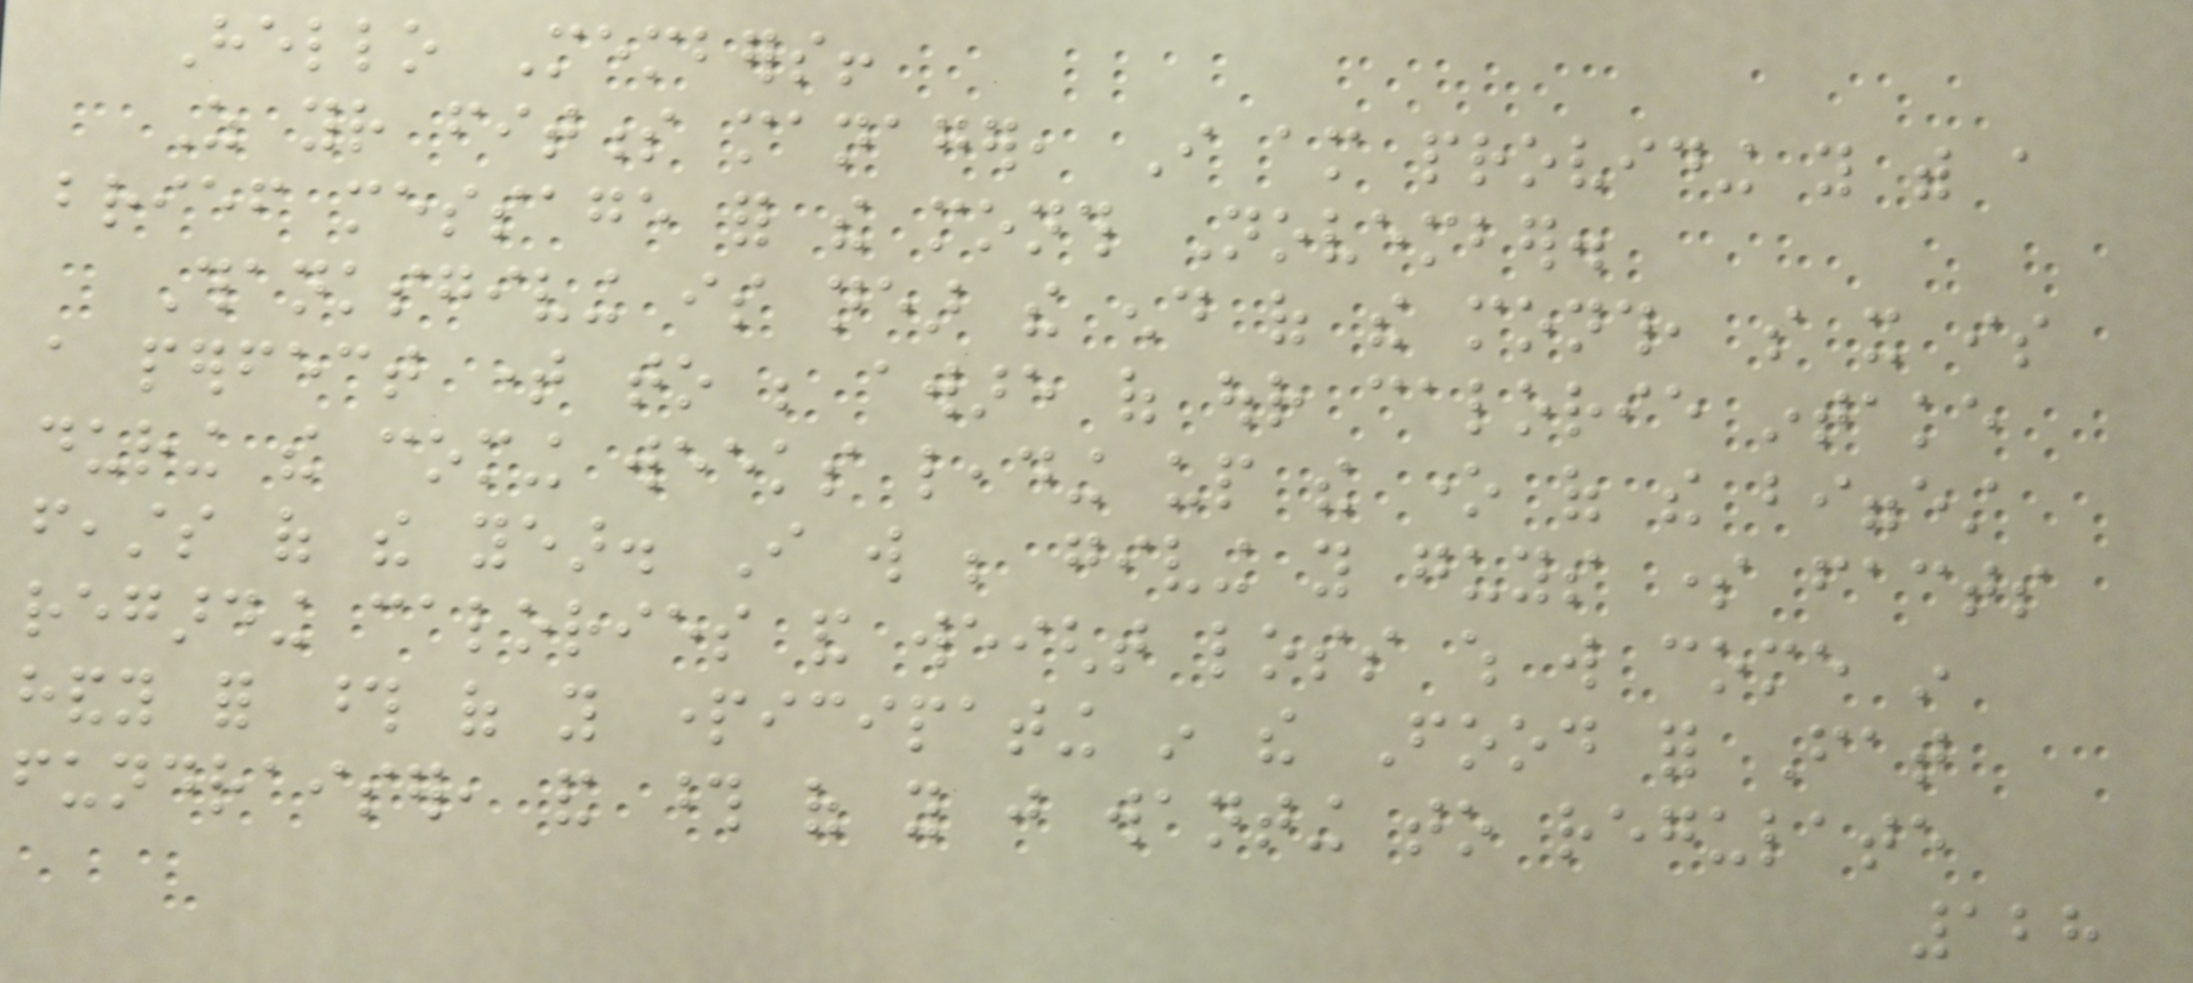Hello Members!
As your fitness manager, I am providing you with a
brief message for the month November.
Thanksgiving is near the end of the month, so it is
a perfect time to be aware of our calorie intake
during the coming weeks leading up the one of the biggest
feasts of the year. I will be giving you guys some facts
regarding calories and weight loss which will come in
handy for those of you participating in the Food for Fat
fundraiser, and those of you just wanting to regulate
128
